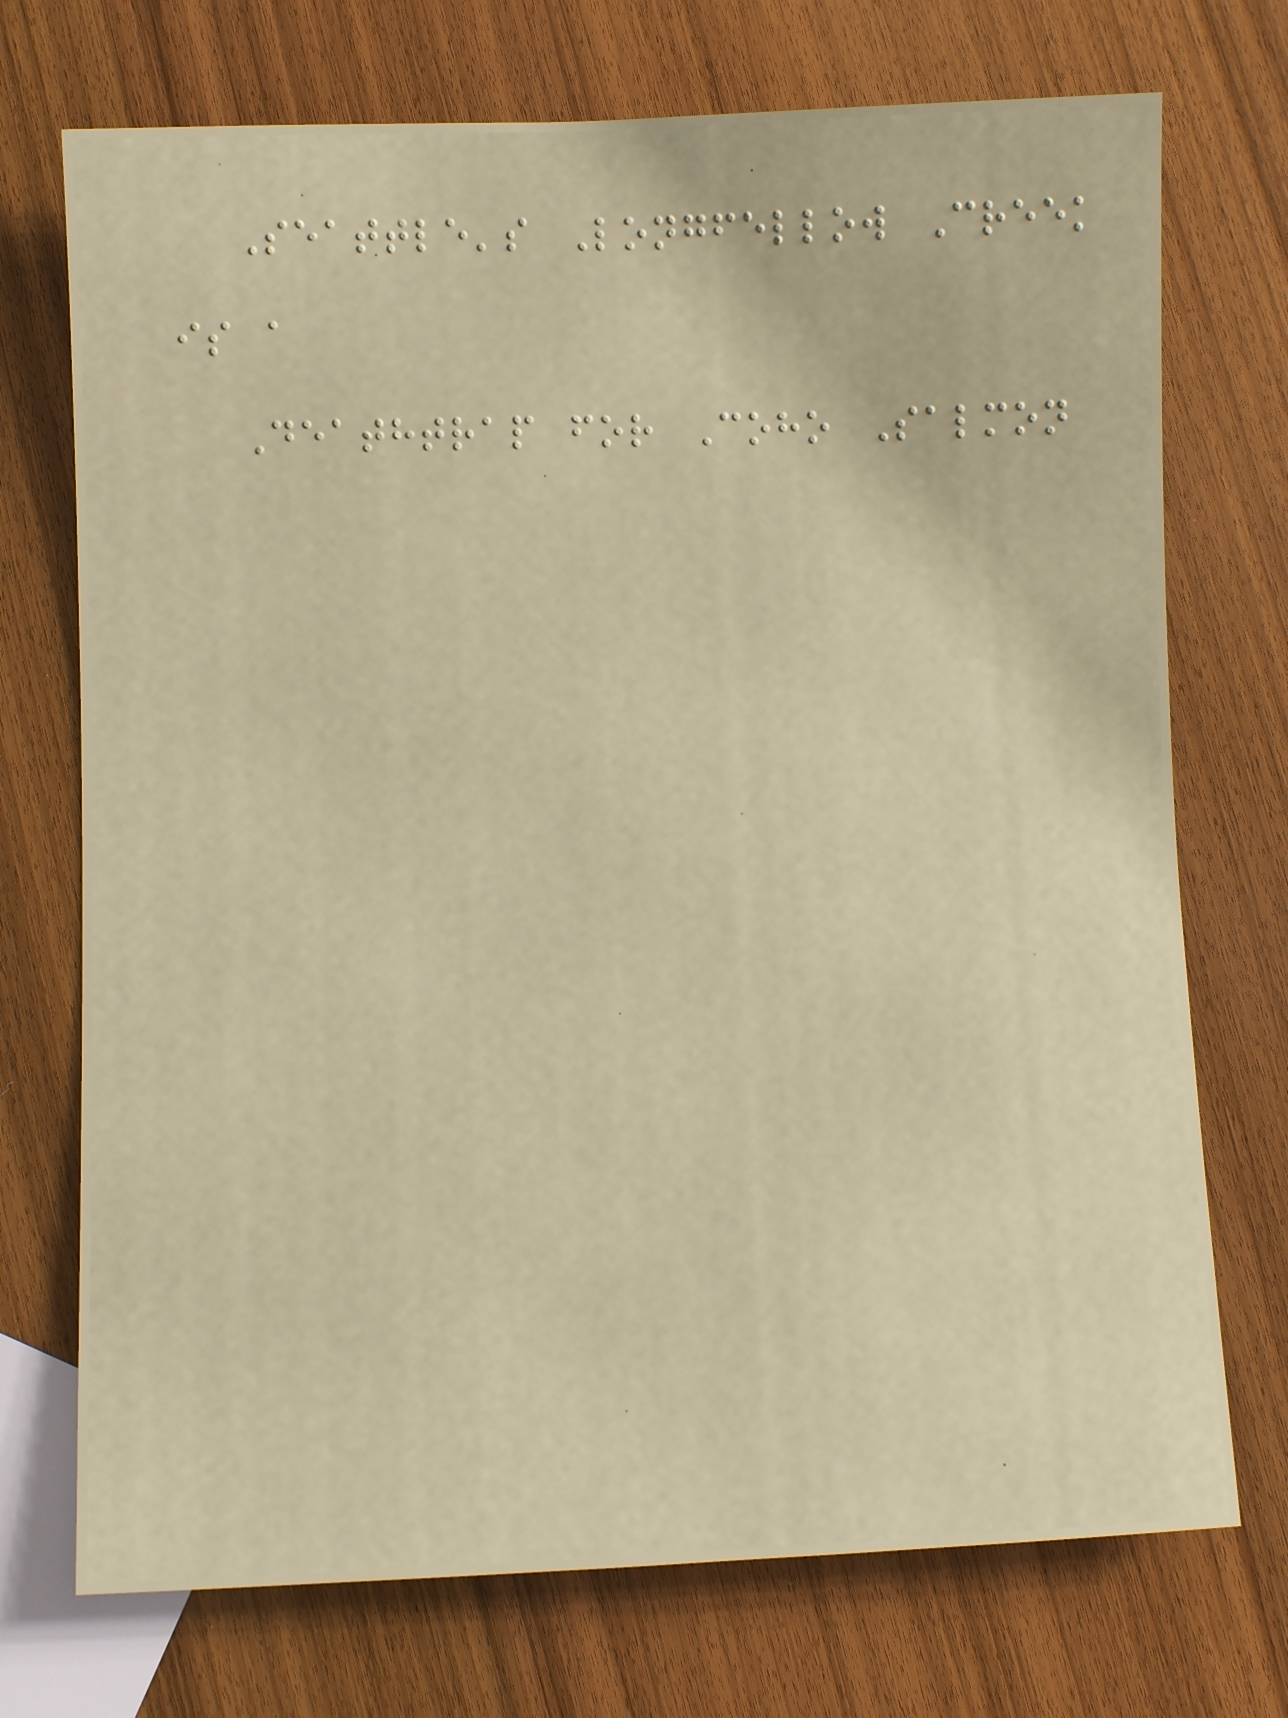Seattle's Longfellow Creek
is a
Deathtrap for Coho Salmon
